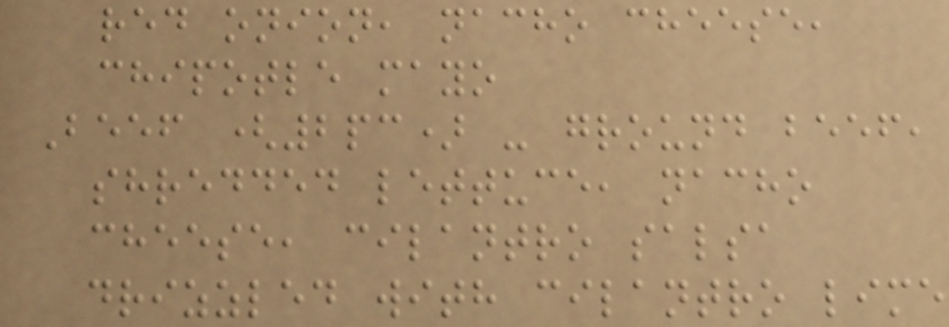red onion, nacho cheese,
chipotle mayo
Beef (2pc) - ground beef,
shredded lettuce, nacho
cheese, cilantro salsa
drizzled with cilantro lime
